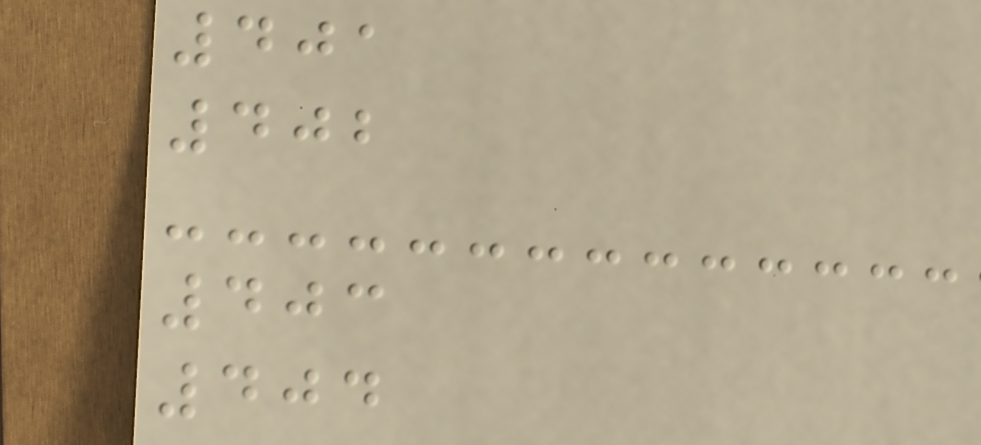401
402
403
404
